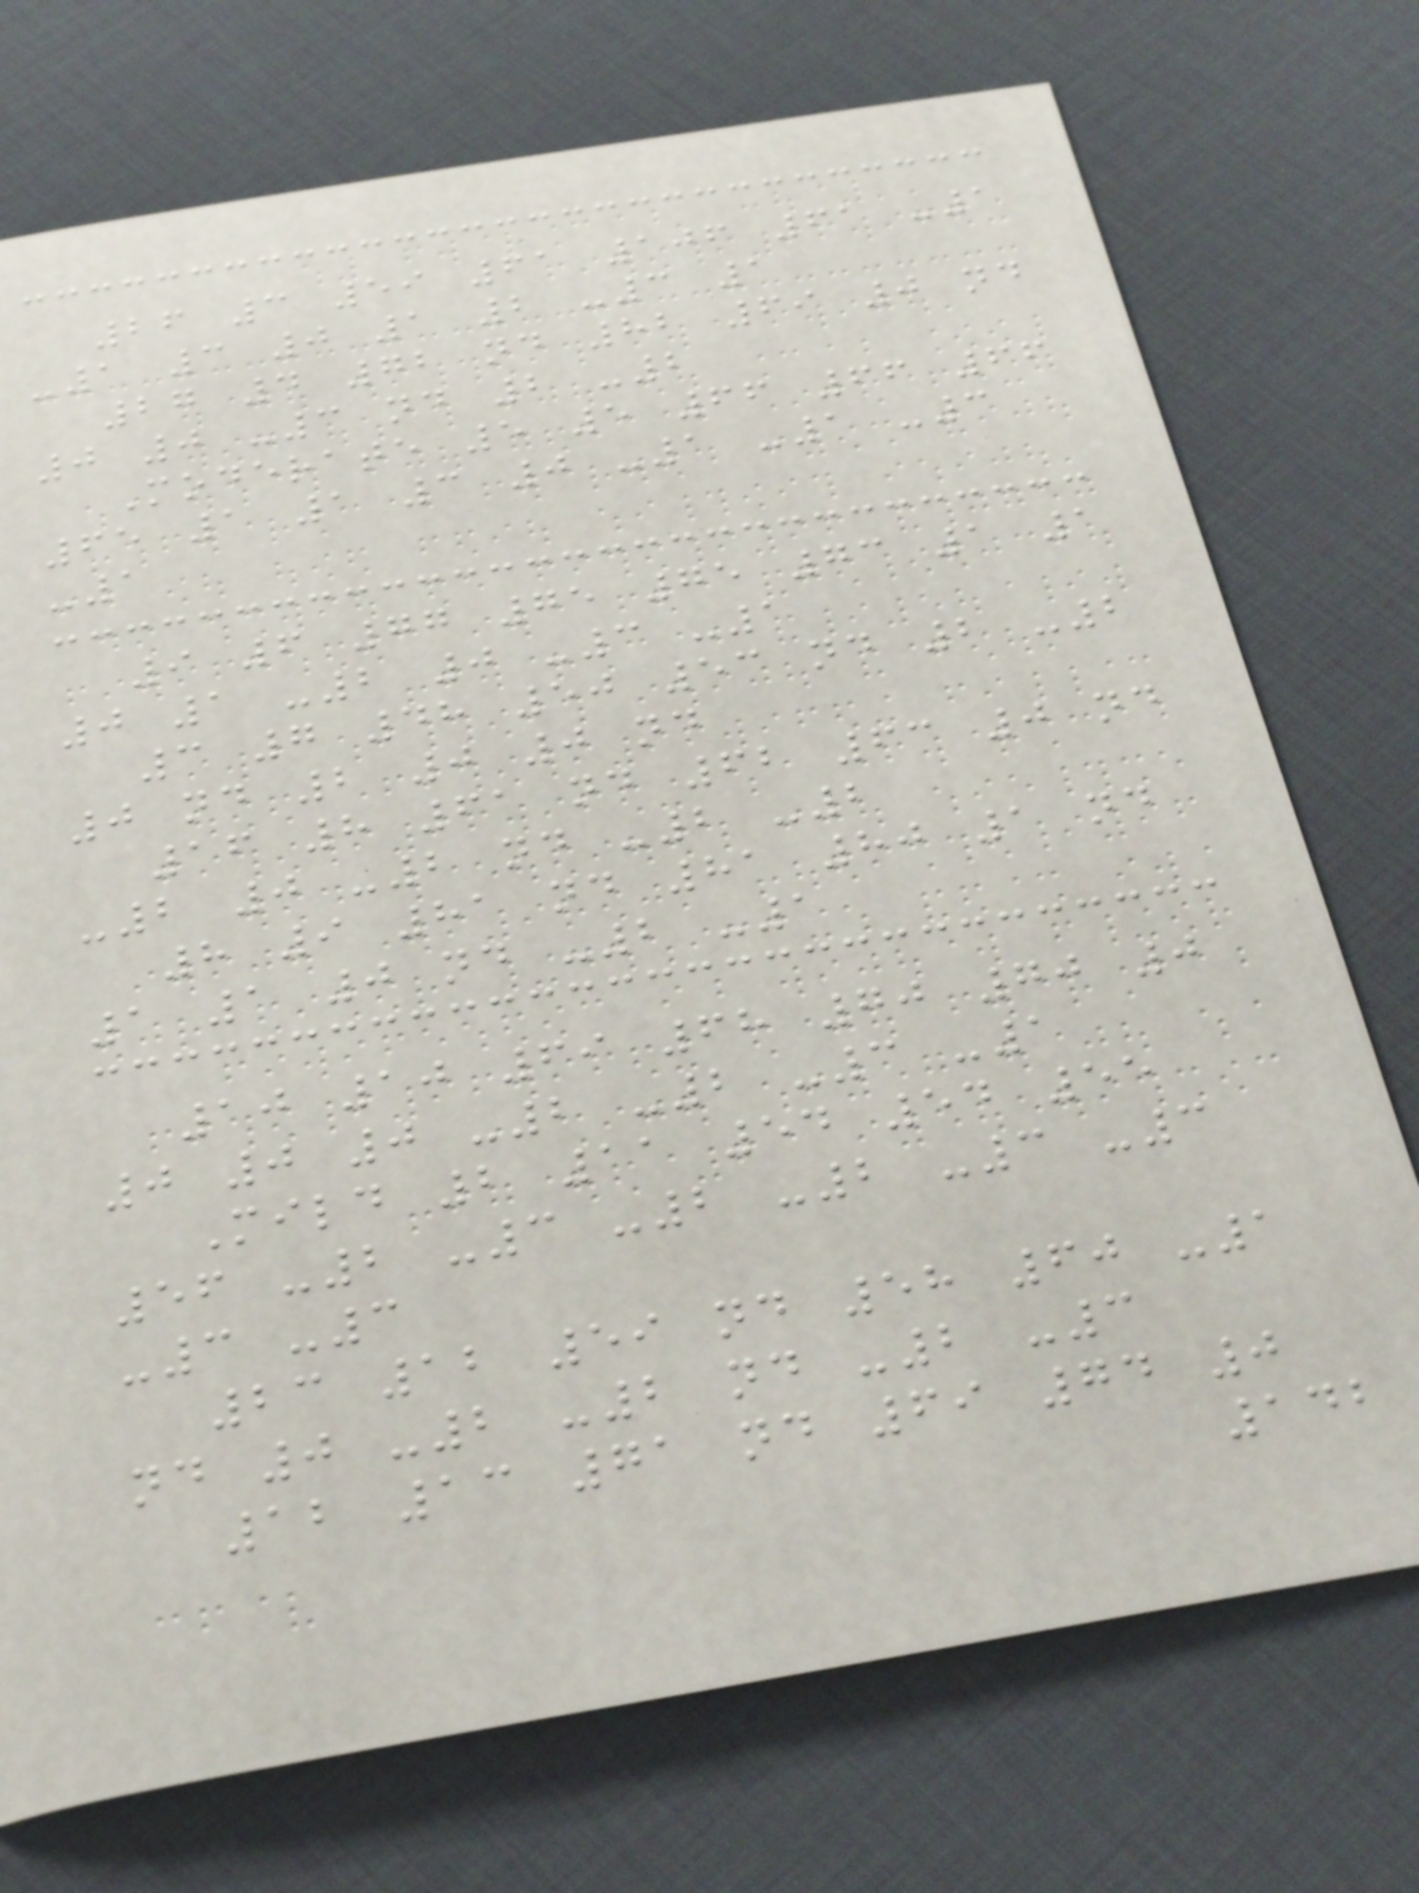26 3 59 61 106 61 -1
-1 3 0 1 2 -3 1
27 4 72 nd 82 69 0 nd
0 0 -3 nd 2 -2
Moderate 5 5 66 66 66
65 1 1 3 0 -1 -1 -3
-1
9 6 77 75 75 73 1 1
0 1 -2 0 -3 -1
3 7 48 50 53 nd 2 -2
0 nd 2 0 0 nd
16 8 61 nd 62 63 0 nd
-2 0 -2 nd -2 -2
8 9 81 nd 81 80 1 nd
1 1 0 nd -2 -1
10 10 69 68 70 70 0
0 0 0 -2 -2 -3 -1
Mild 2 11 54 54 55
56 -2 -3 -2 -2 -3 -3
-3 -3
23 12 59 nd 58 60 -1
nd 0 -2 -2 nd -2 -3
12 13 71 nd 69 74 0
142
